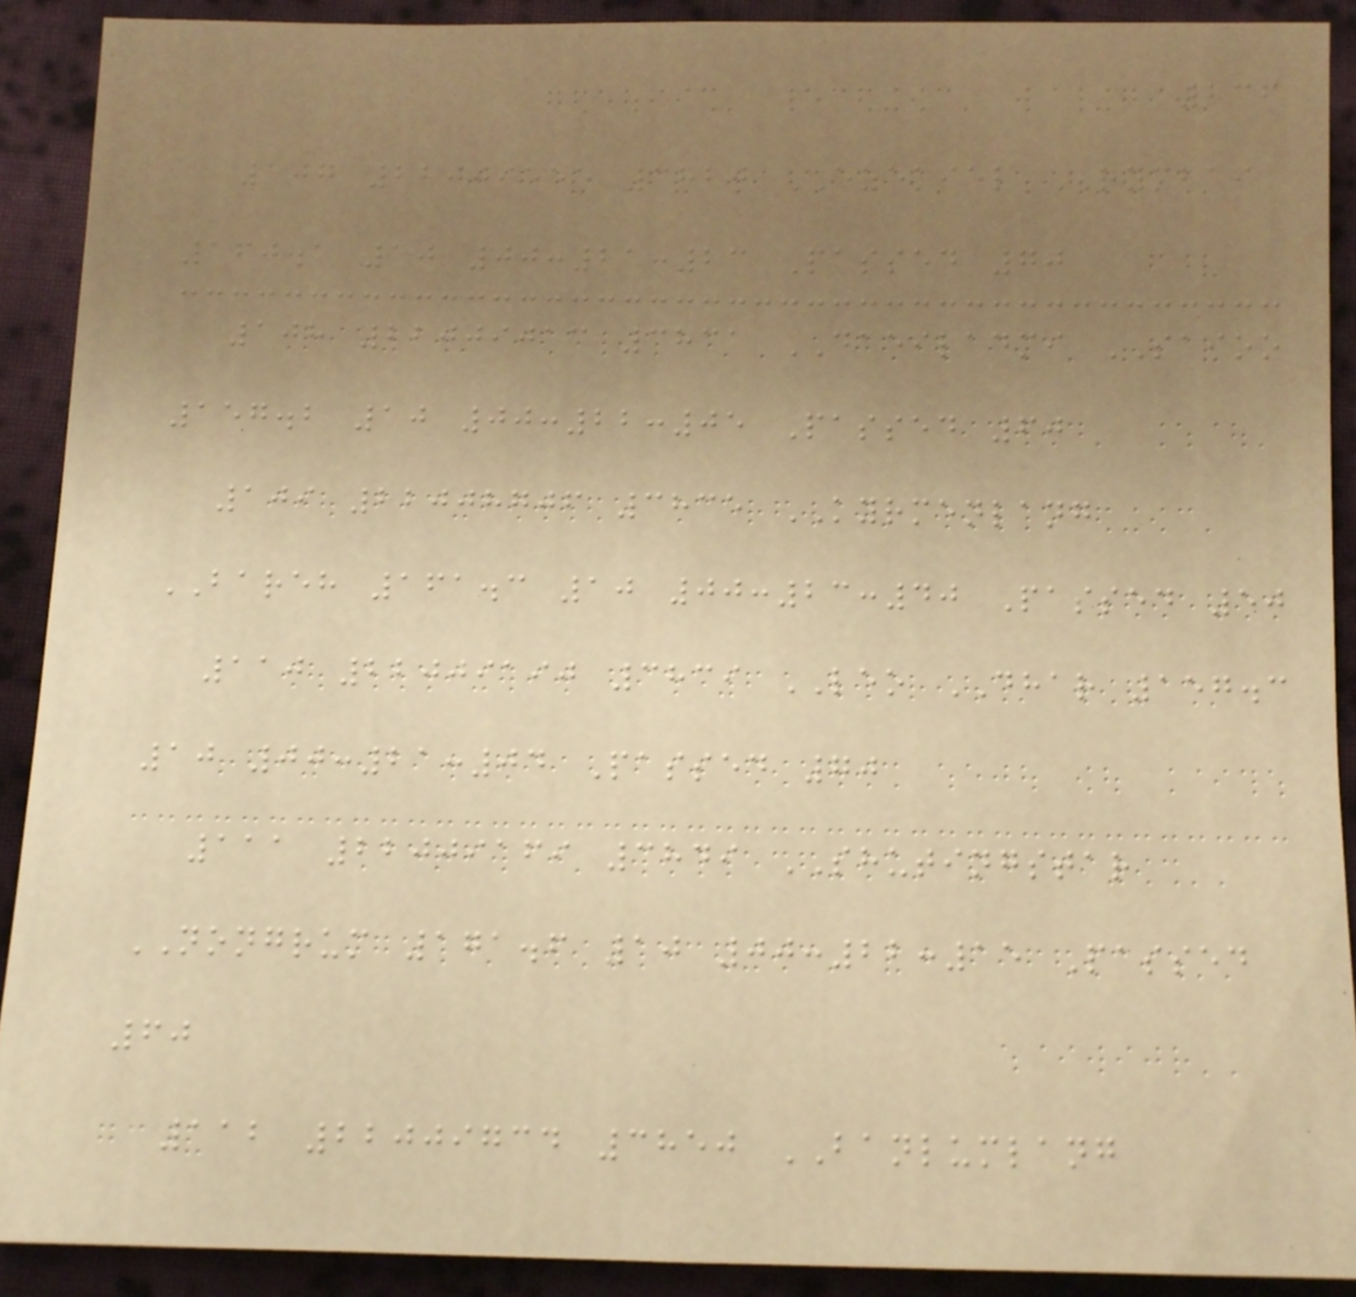236
107 22009555 3820 EZEKIEL RYMBAI
160.1 10 00:21:23 Passed 70
108 22009013 3831 DAEILADMI SAIOO
157.2 10 00:22:05 Passed 60
109 22008706 3835 KYRMENLANG
BAREH 161.3 10 00:23:40 Passed 50
110 22009190 3839 LEO DHAR 157.3
10 00:21:04 Passed 70
111 22009169 3849 SHUTINGSTAR
NONGRUM 171.6 10 00:22:15 Passed
60
112 22009734 3850 BANLUMLANG
